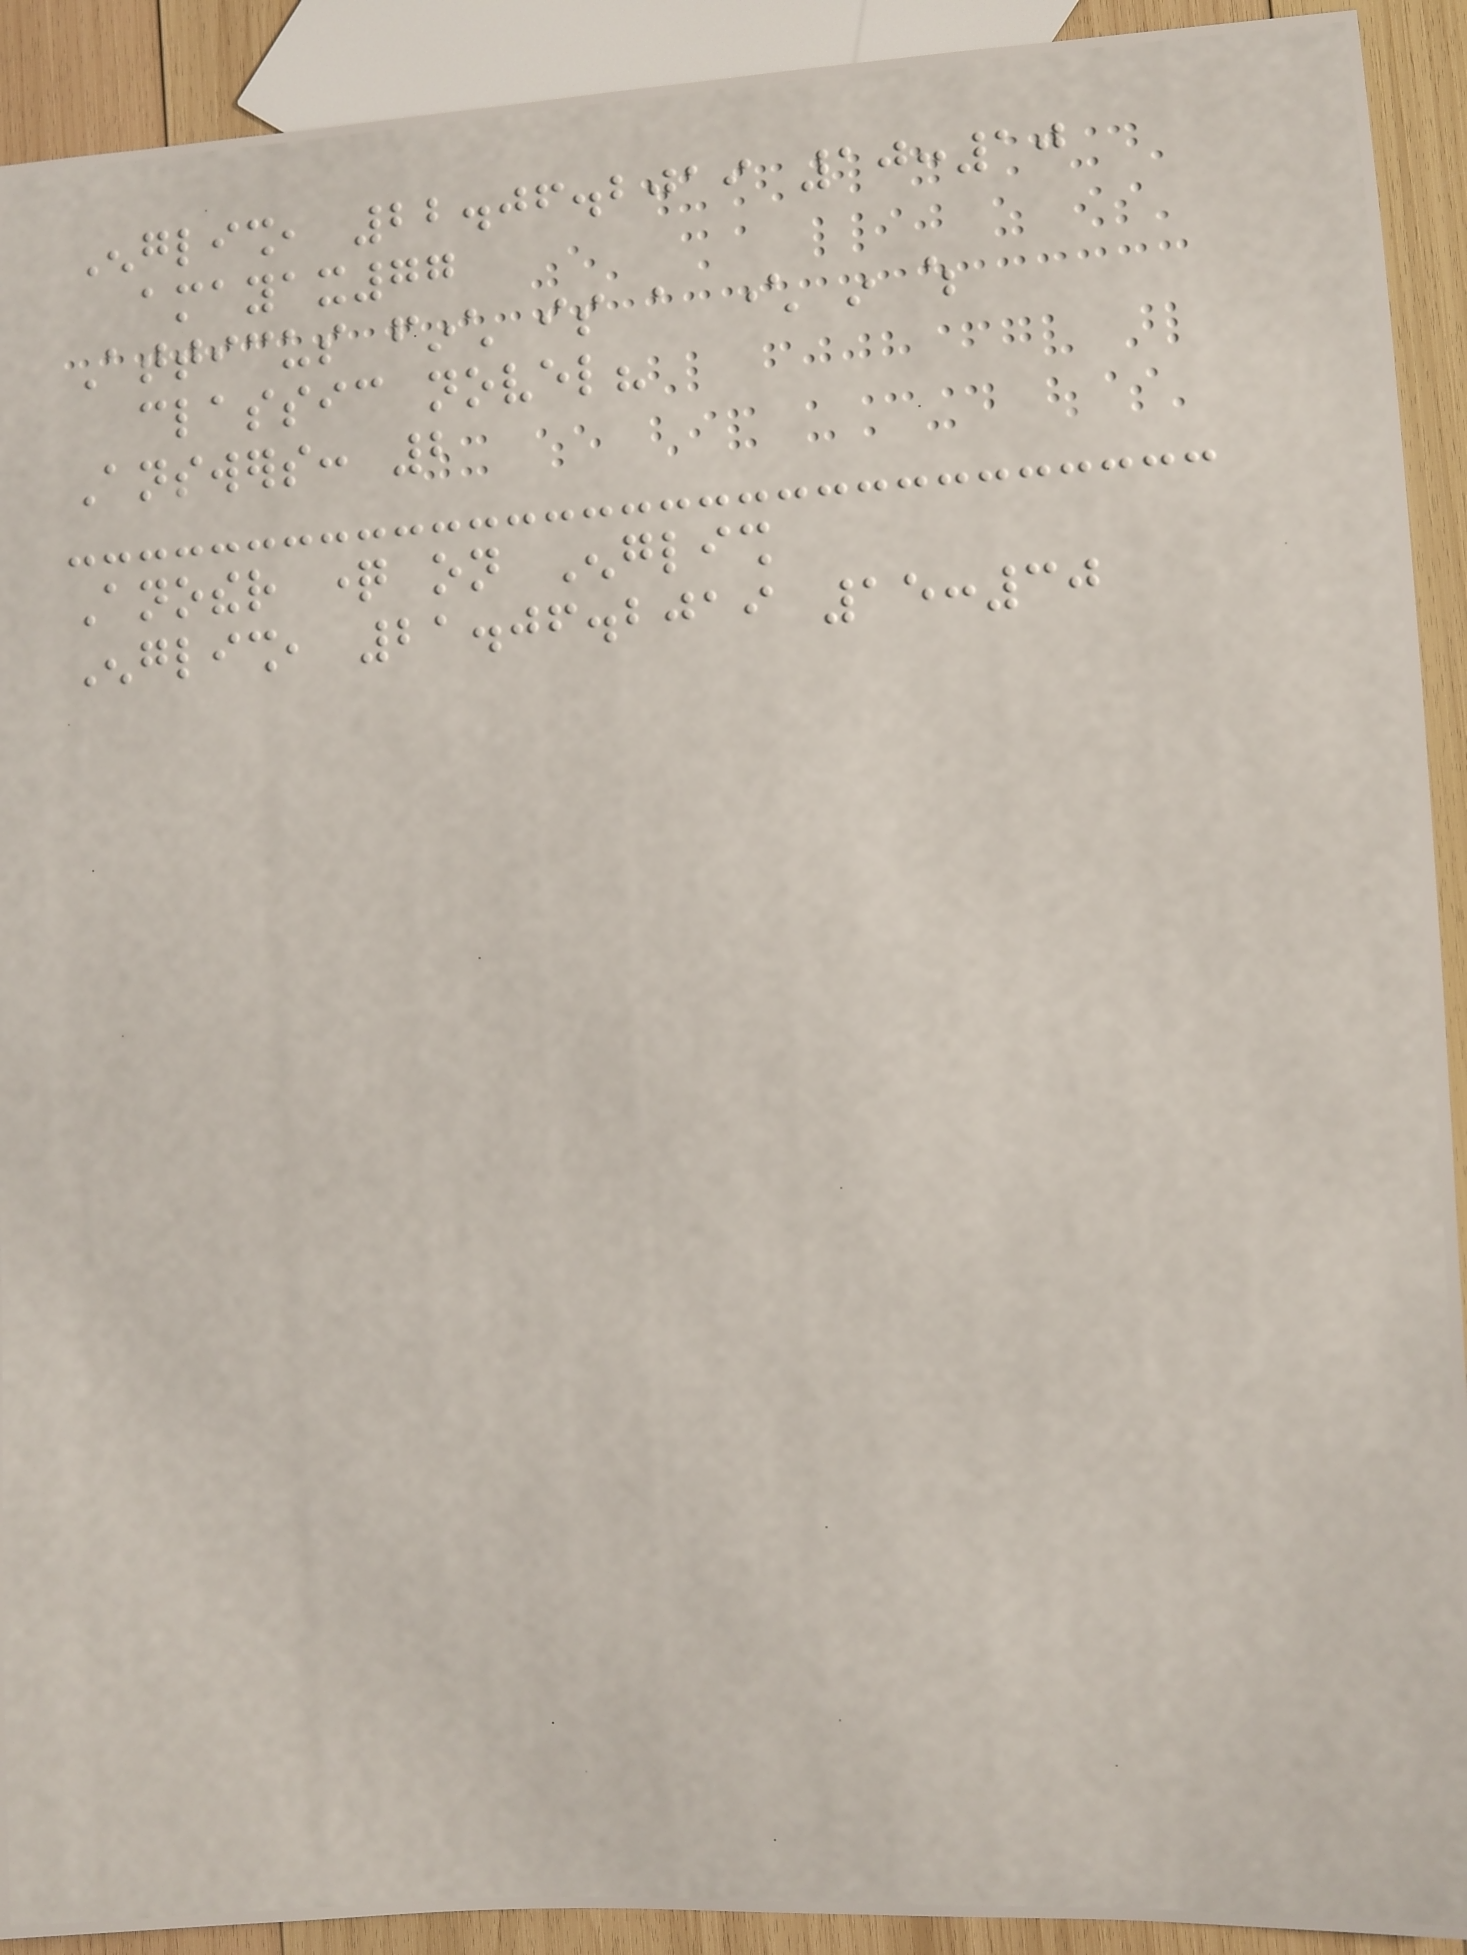English, 22.06.2019 10:10
amayax77
Atticus finch is a character in which
classic novel?
Answers: 2
Another question on English
English, 21.06.2019 15:30
